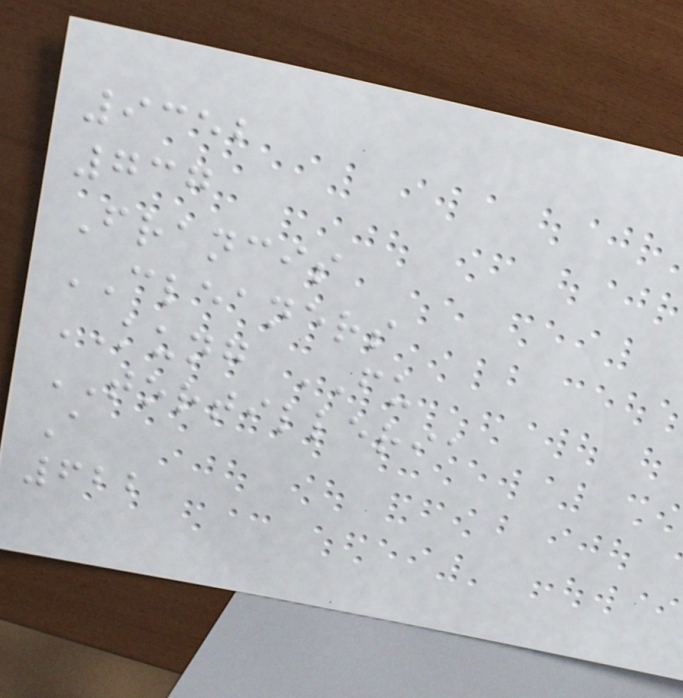9352
737
Francis
CLEANERS
KUNG FU
TORTILLERIA
A
622
